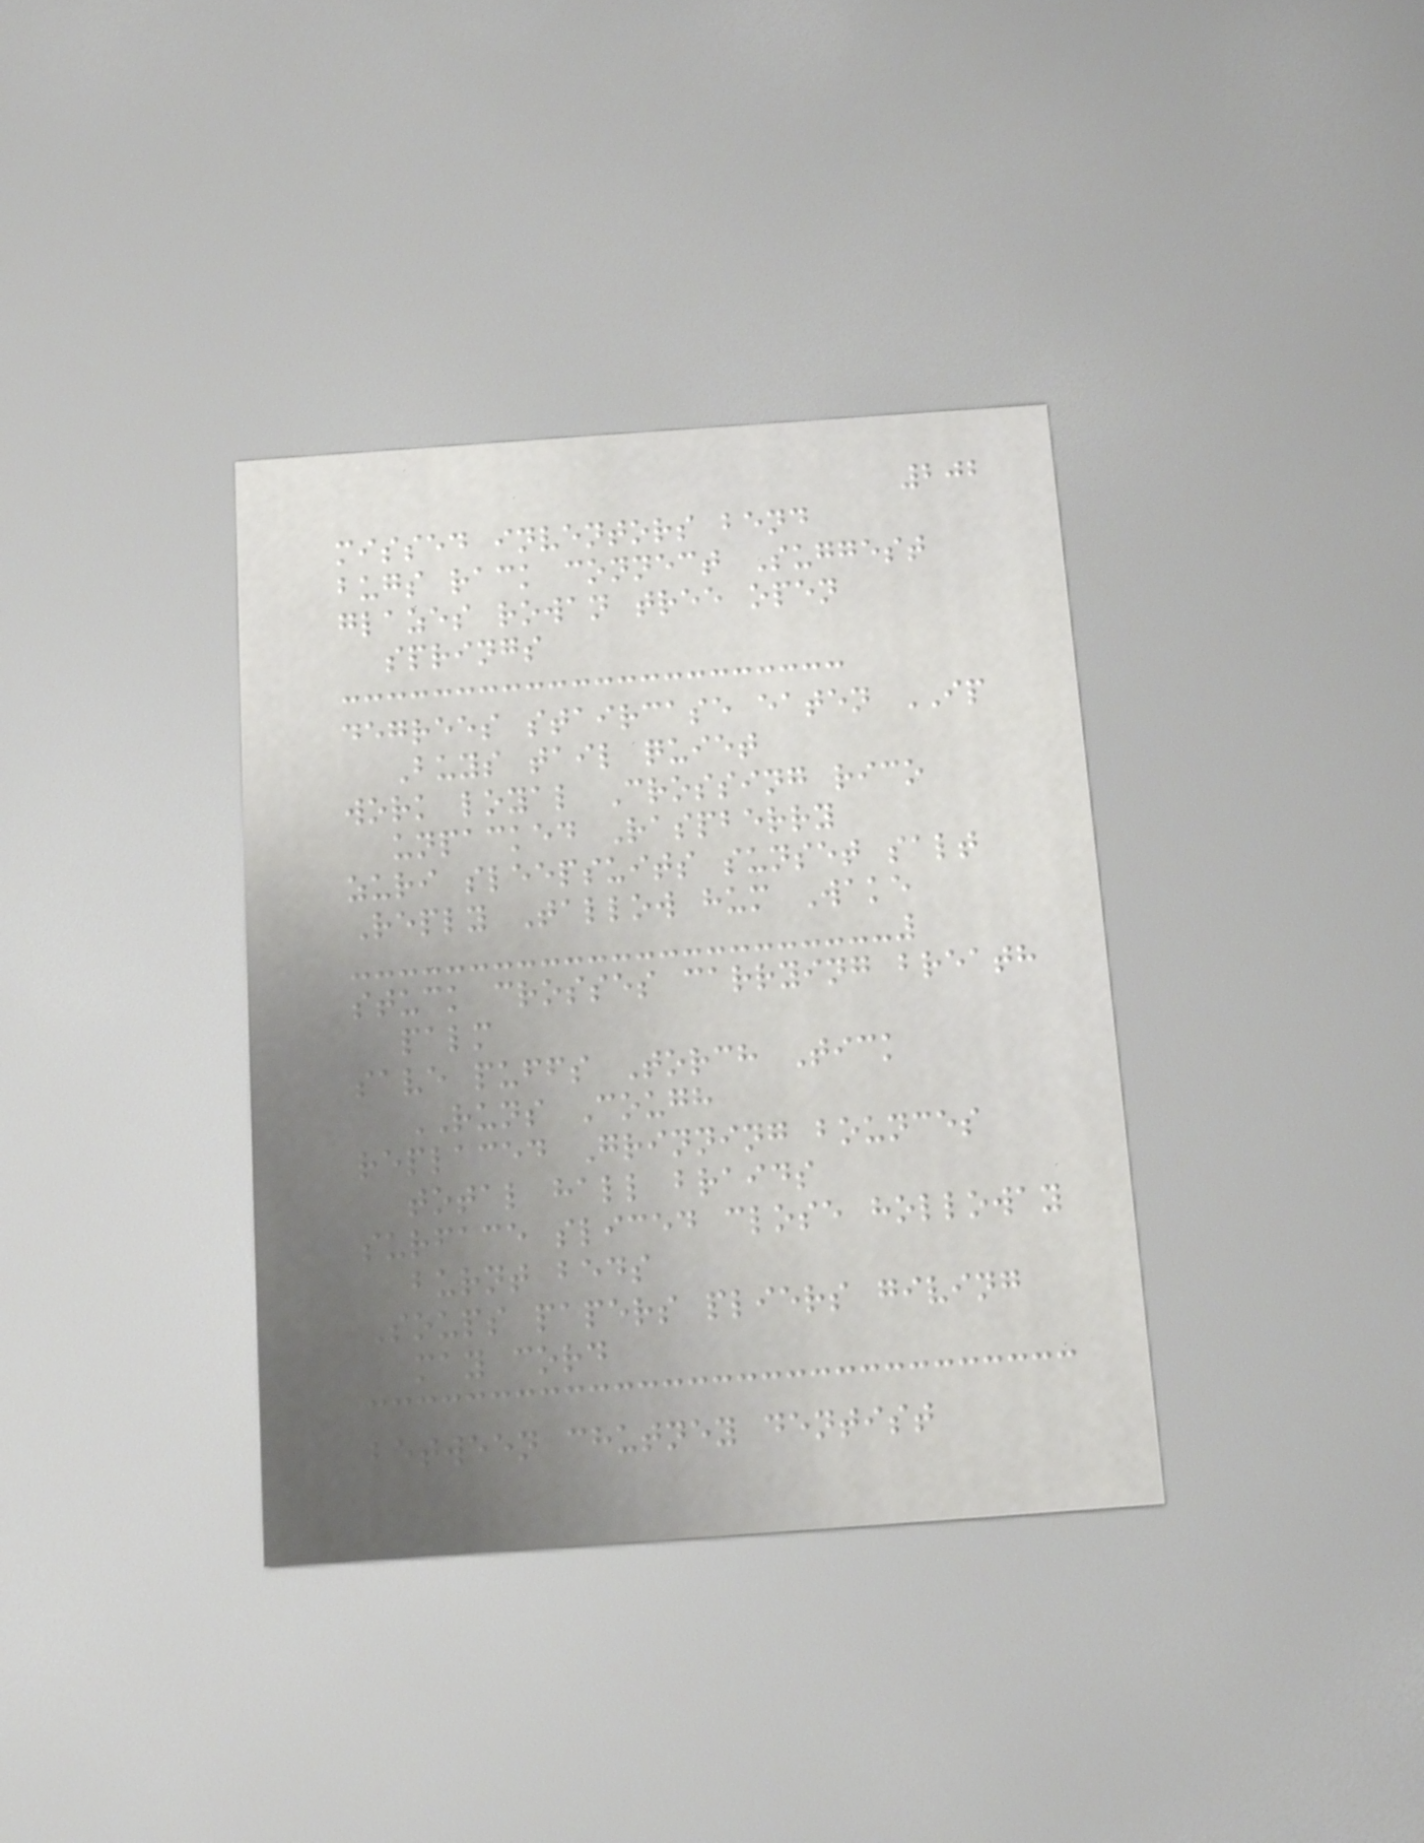202
missed inventors bend
bugs rack connect Suggest
glazes rowan tree open
springs
degrees staircase eaten IP
Buys tail quiet
work loyal Crossing rico
unpacked Raspberry
zuri sleepsuits sunset salt
Reply Tallow hum Wake
stuck crosses carrying breath
palm
save puffs Torch Tick
RUNS Cough
replaced Grinning bounces
total hall braids
surface sliced close holloway
burnt beds
Soups papers pliers giving
may cord
between chutney dentist
